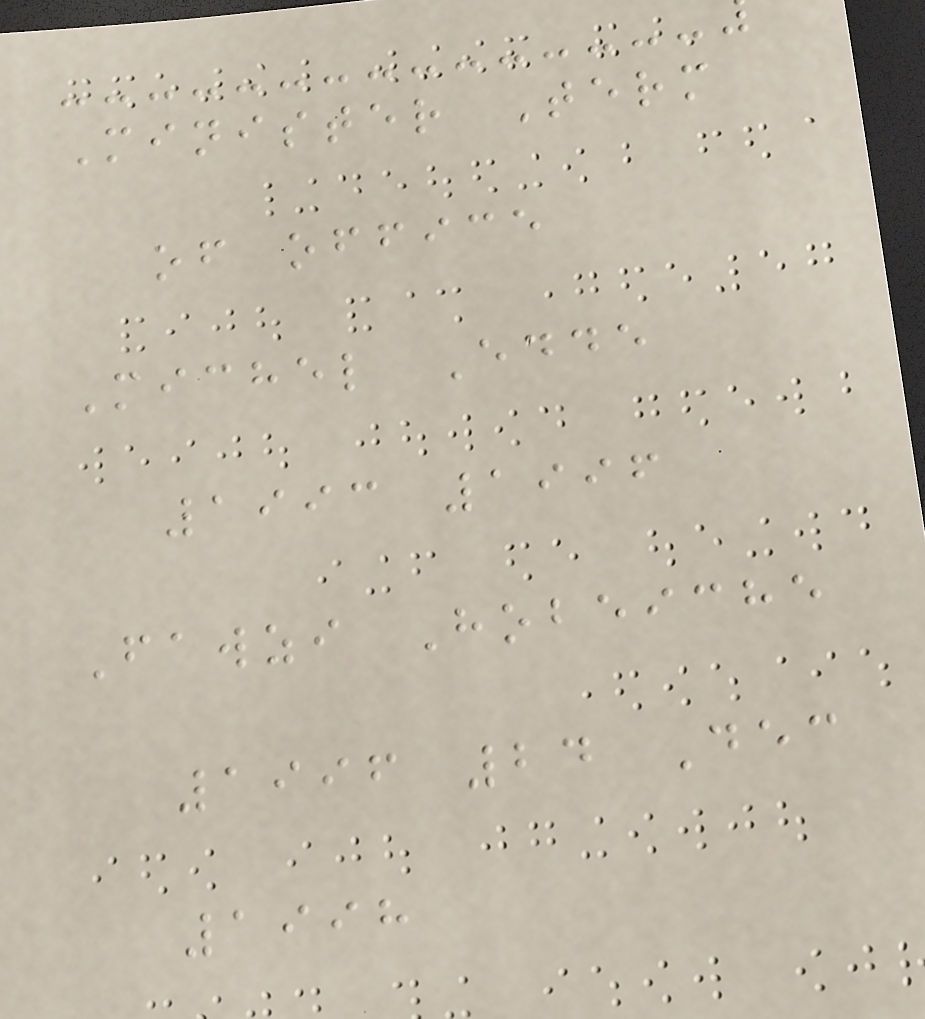Minister Term
of office
Michel Edde
1993 1996
Fawzi Hobeiche
1996 24 Dec
1998
